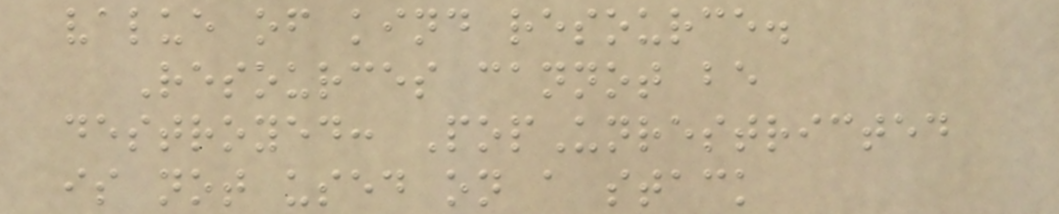value of kind resource.
Resources cannot be
destroyed: PopUnrestricted
is not used on a stack
